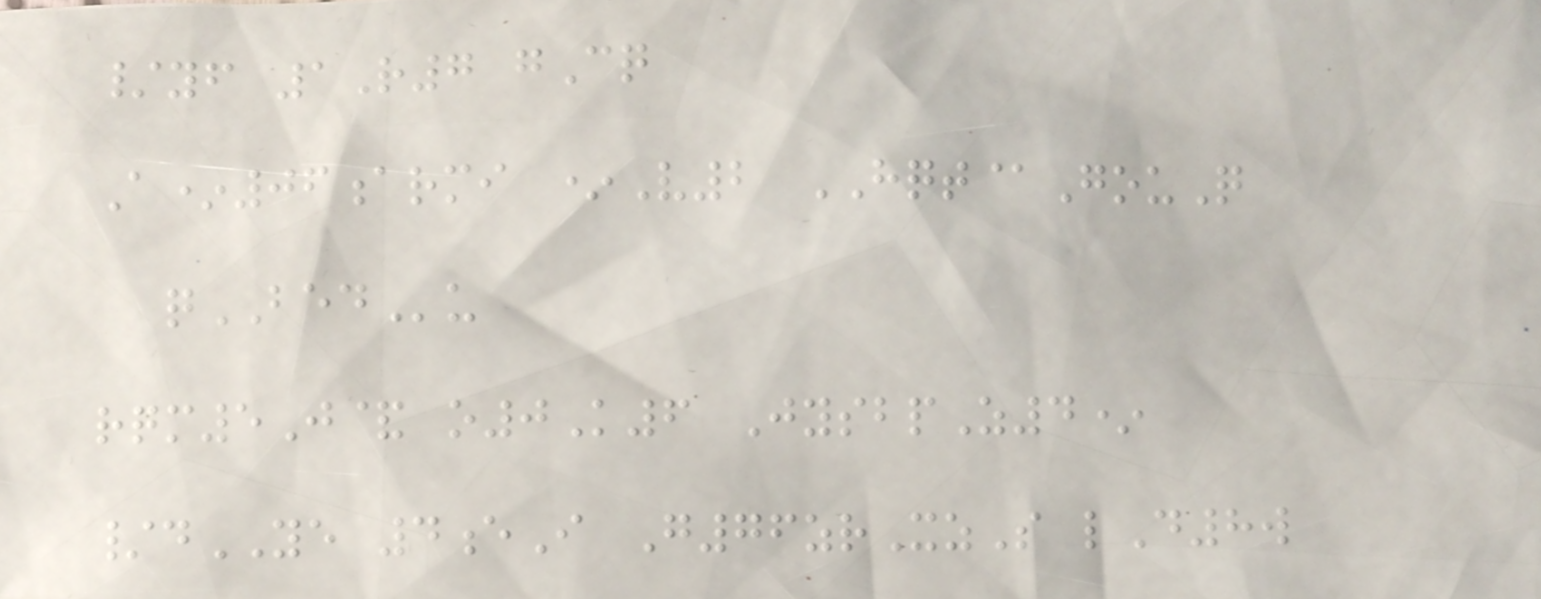/yf 1R7 gCq
A*06armi *V2 HQT@GouQ
qBEDu
rqm5J& o0K6 JysbpZ4*
/dYE 4eI G76zrXzS lD8w
